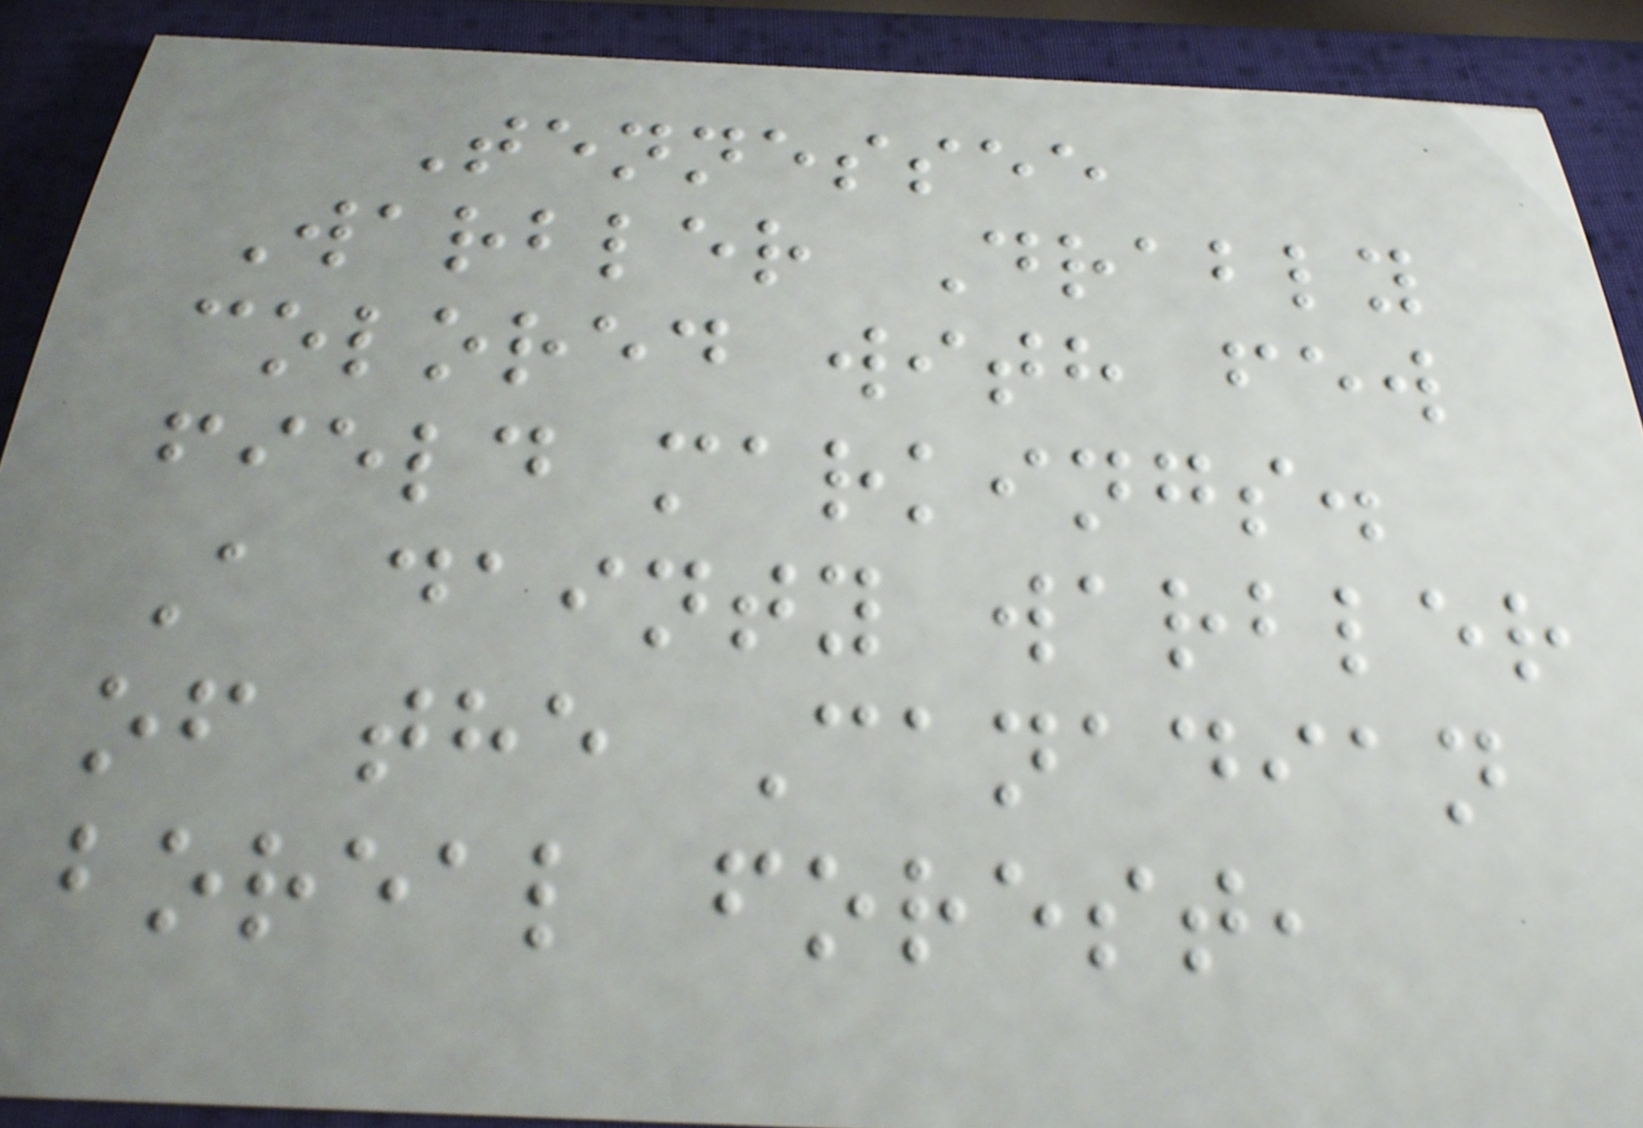Tennessee
Warbler Drably
colored with few
field markings.
A dainty warbler
of the Canadian
boreal forest,
